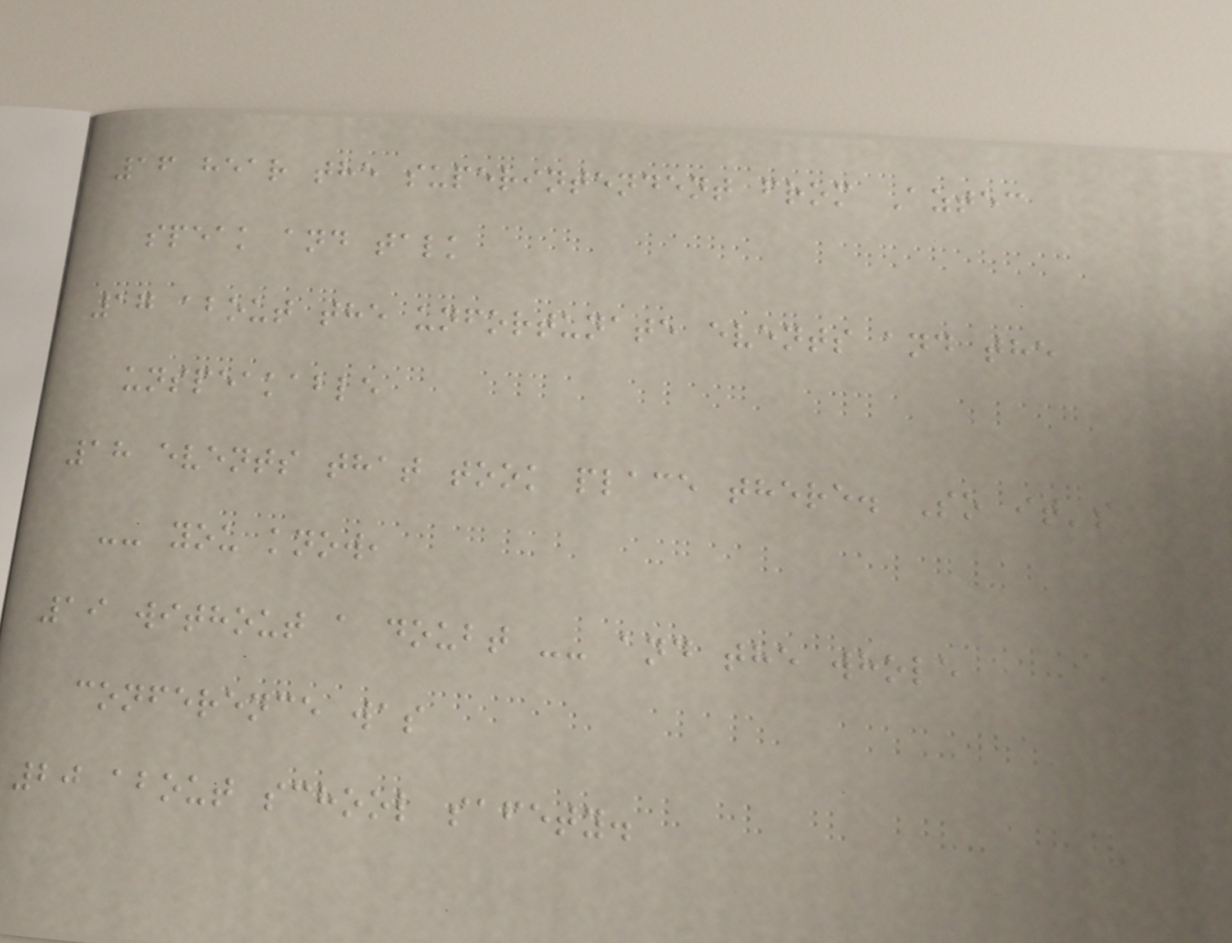16 hear the superintendent from Aztec
speak and talk
17 about the unfortunate events and the
unspeakable
18 events that took place there. So it's
-- you know,
19 without a doubt -- and the whole
conference was
20 about school safety.
